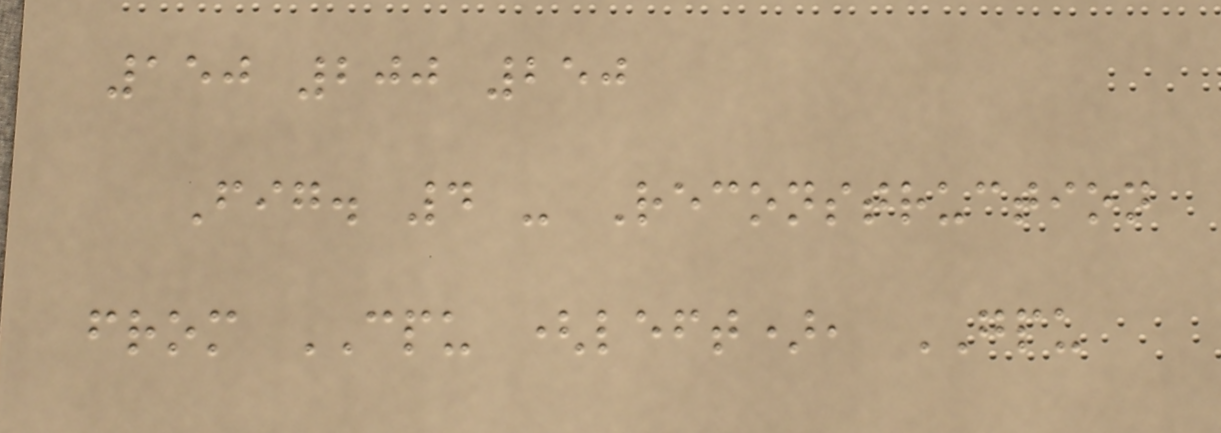150 200 250
Fig. 4 - Reconstruction
from CPU (left), GPU
